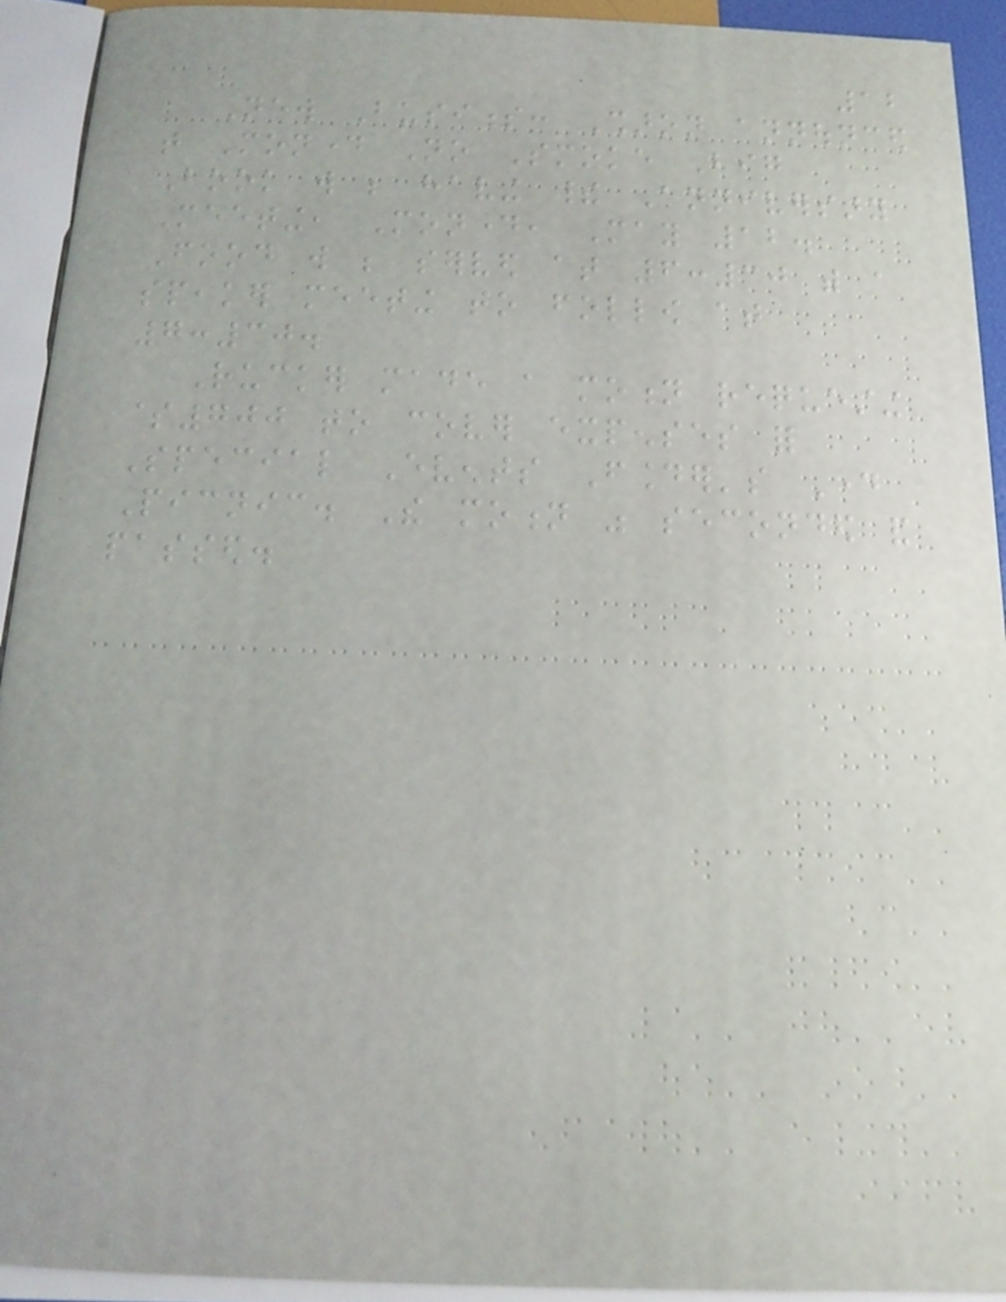12
New Business: Sharon announced
that Monday No Smoke Big
Book will be having their Anniversary
Meeting, Monday, May 12.
Food will be served at 6:30 with a
speaker meeting to follow at
7:30.
Rucker made a motion requesting
$700 to cover expenses for
Special Events Founder's Day
Picnic. The motion was seconded and
passed.
